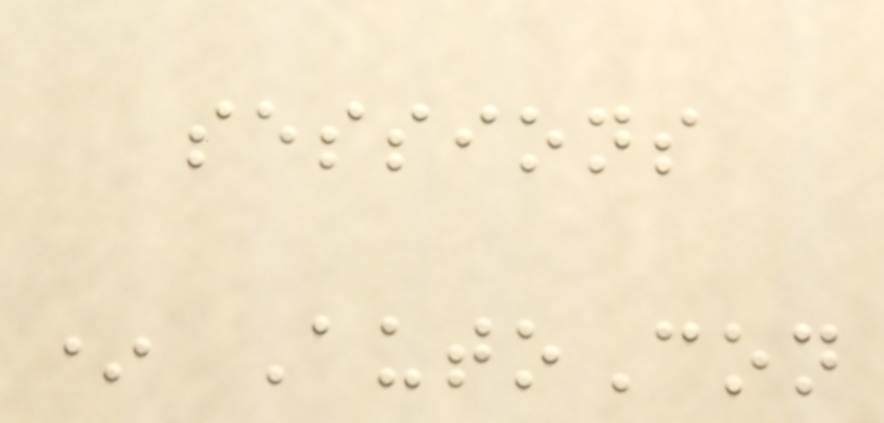sessions
* AutoCon
